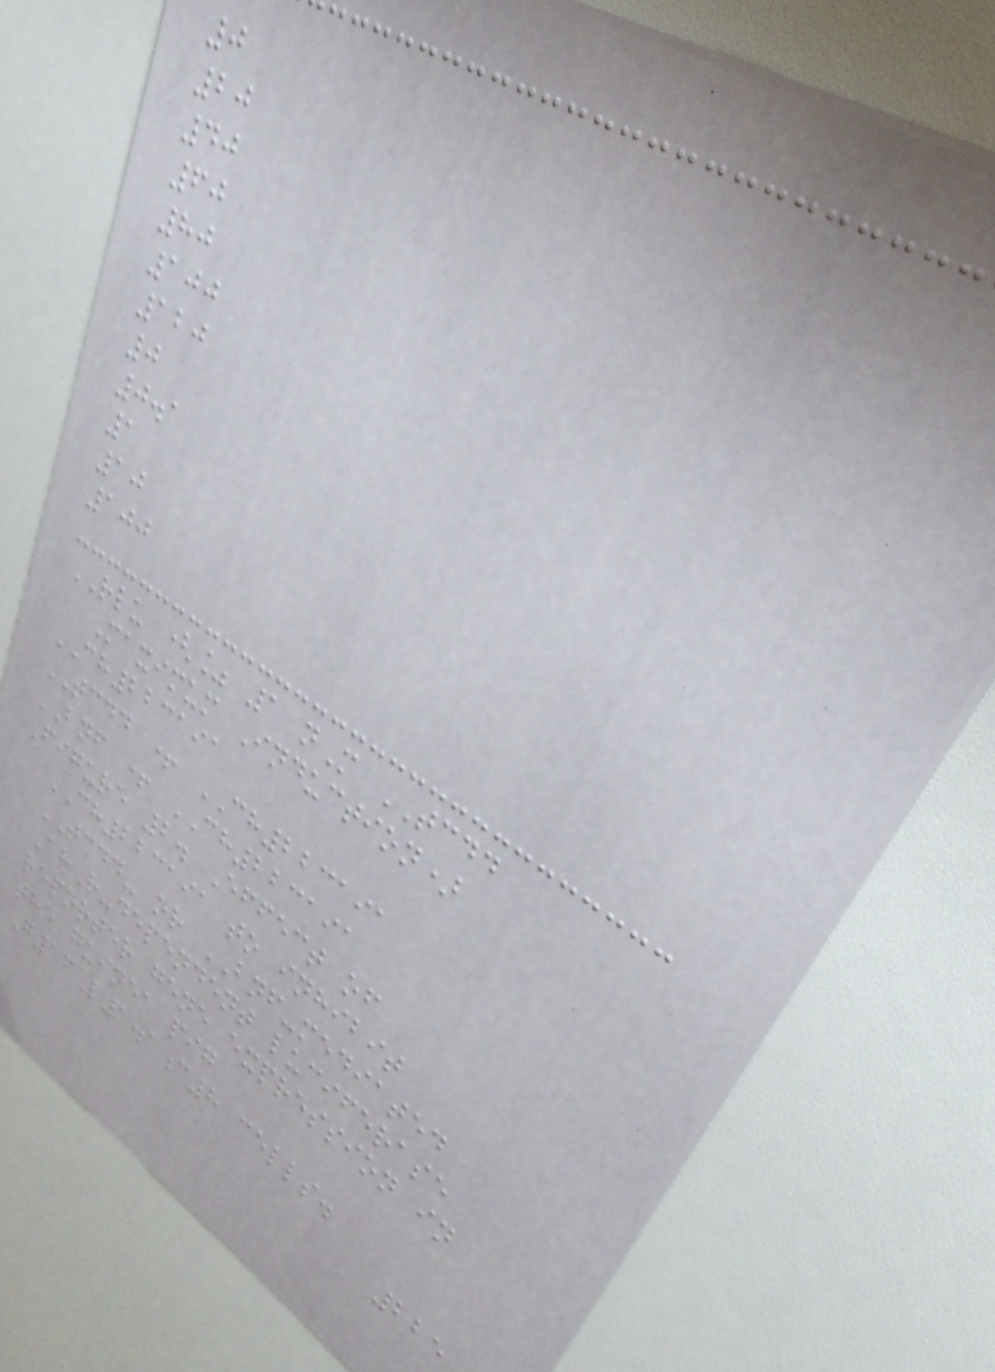0
20
40
60
80
100
120
0
0.1
1
10
100
RLU (% 1 nM TCDD
Maximum Induction)
CH223191
TCDD + CH223191
BNF + CH223191
Figure 2. Effect of
CH223191 to inhibit
TCDD- or BNF-mediated
AhR-dependent luciferase
reporter gene expression in
the guinea pig
G16L1.1c8 cells.
225
